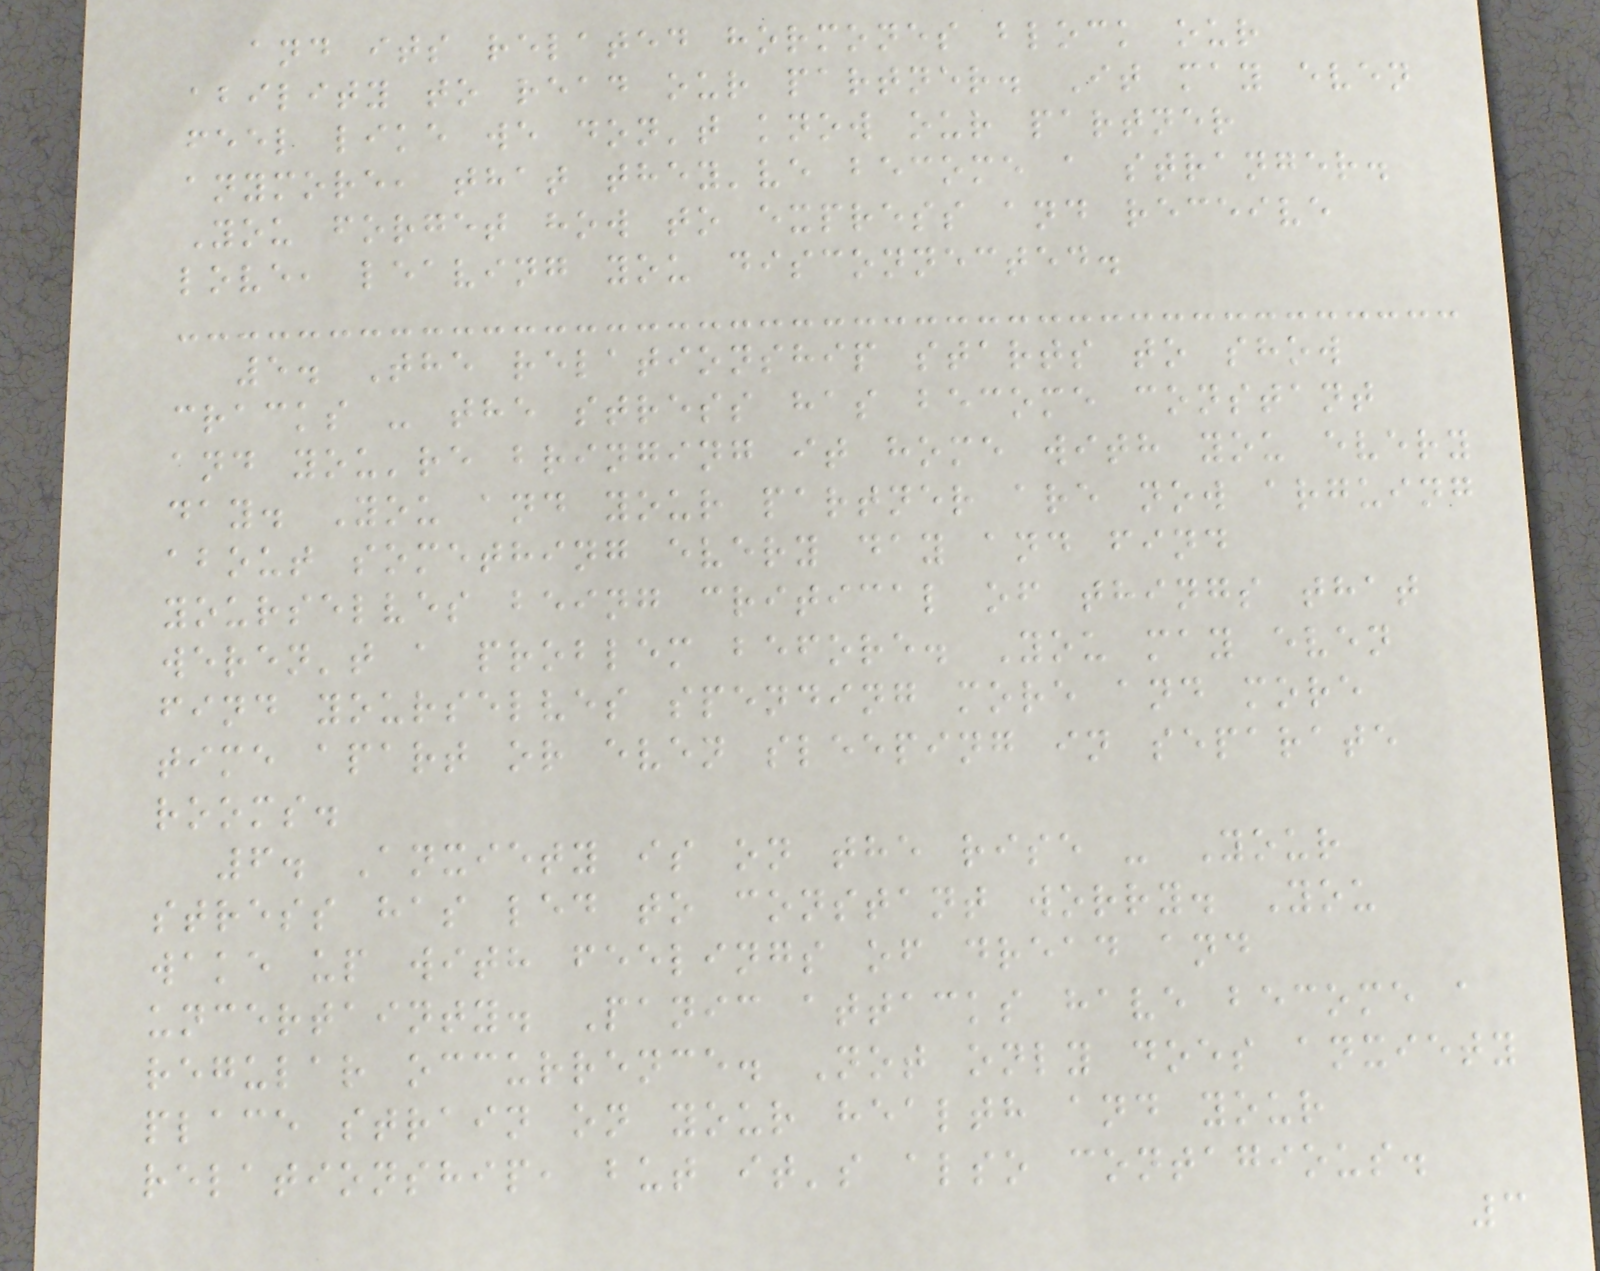and its related hormones block our
ability to read our partner. It may even
feel like we don't know our partner
anymore, that they've become a stranger.
You forget how to express and receive
love, leaving you disconnected.
5. The relationship starts to show
cracks - the stress has become constant
and you're bringing it home with you every
day. You and your partner are now arguing
about something every day and find
yourselves being critical of things that
weren't a problem before. You may even
find yourselves spending more and more
time apart or even sleeping in separate
rooms.
6. Anxiety is on the rise - Your
stress has led to constant worry. You
wake up with feelings of dread and
uncertainty. Panic attacks have become a
regular occurrence. Not only does anxiety
place strain on your health and your
relationship, but it's also contagious.
3
